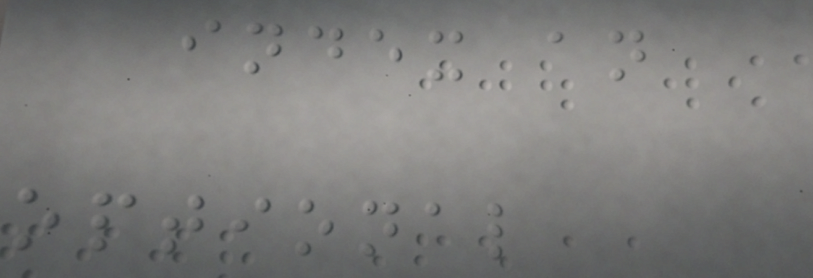index an
optional
